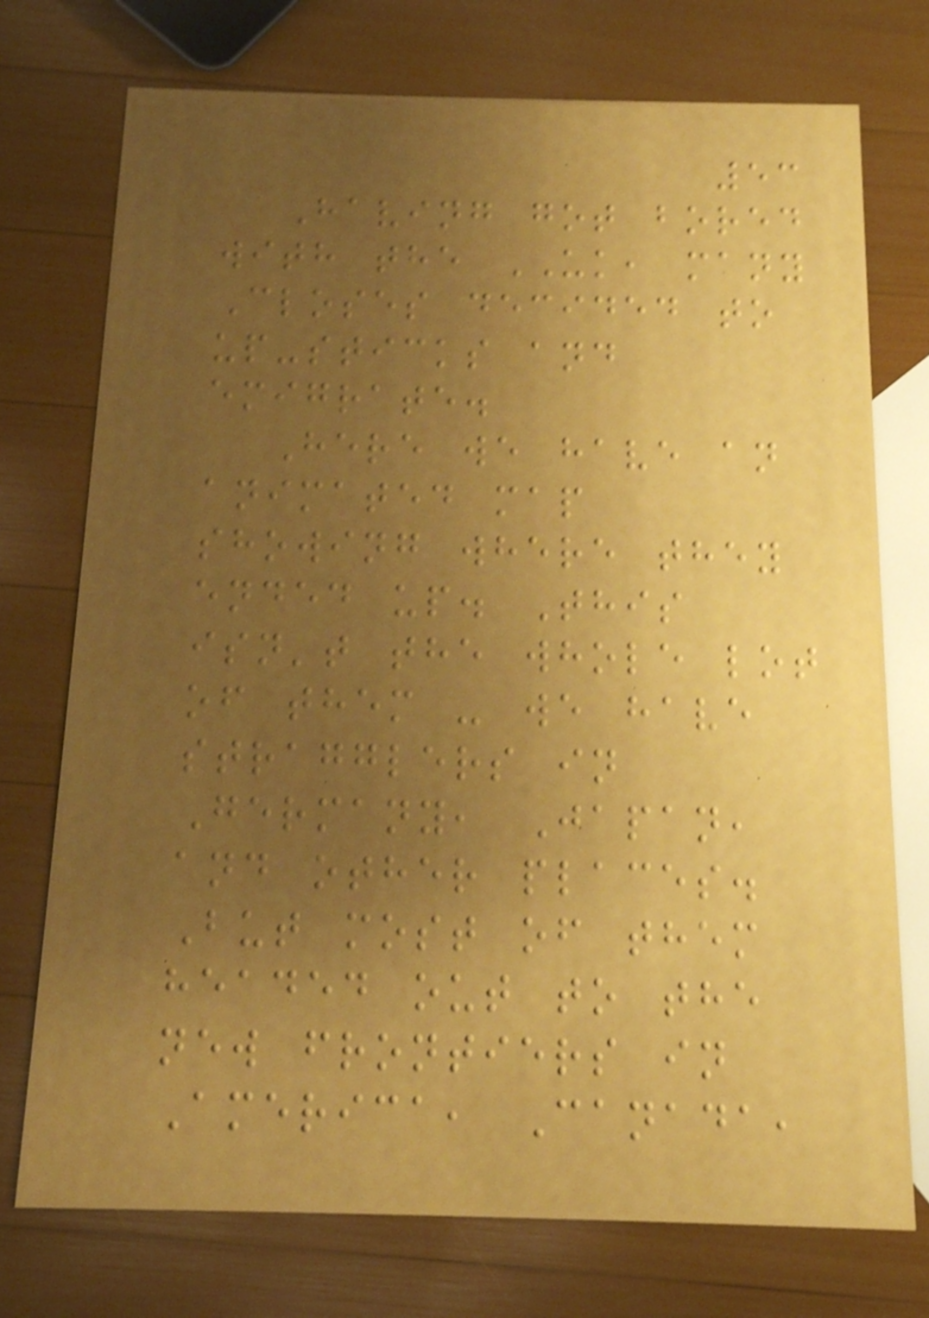53
Having got bored
with the UK, many
Closes decided to
up-sticks and
emigrate.
Here we have an
animated map
showing where they
ended up. This
isn't the whole lot
of them - we have
stragglers in
Germany, Japan,
and other places.
But most of them
headed out to the
new frontiers in
America, Canada,
